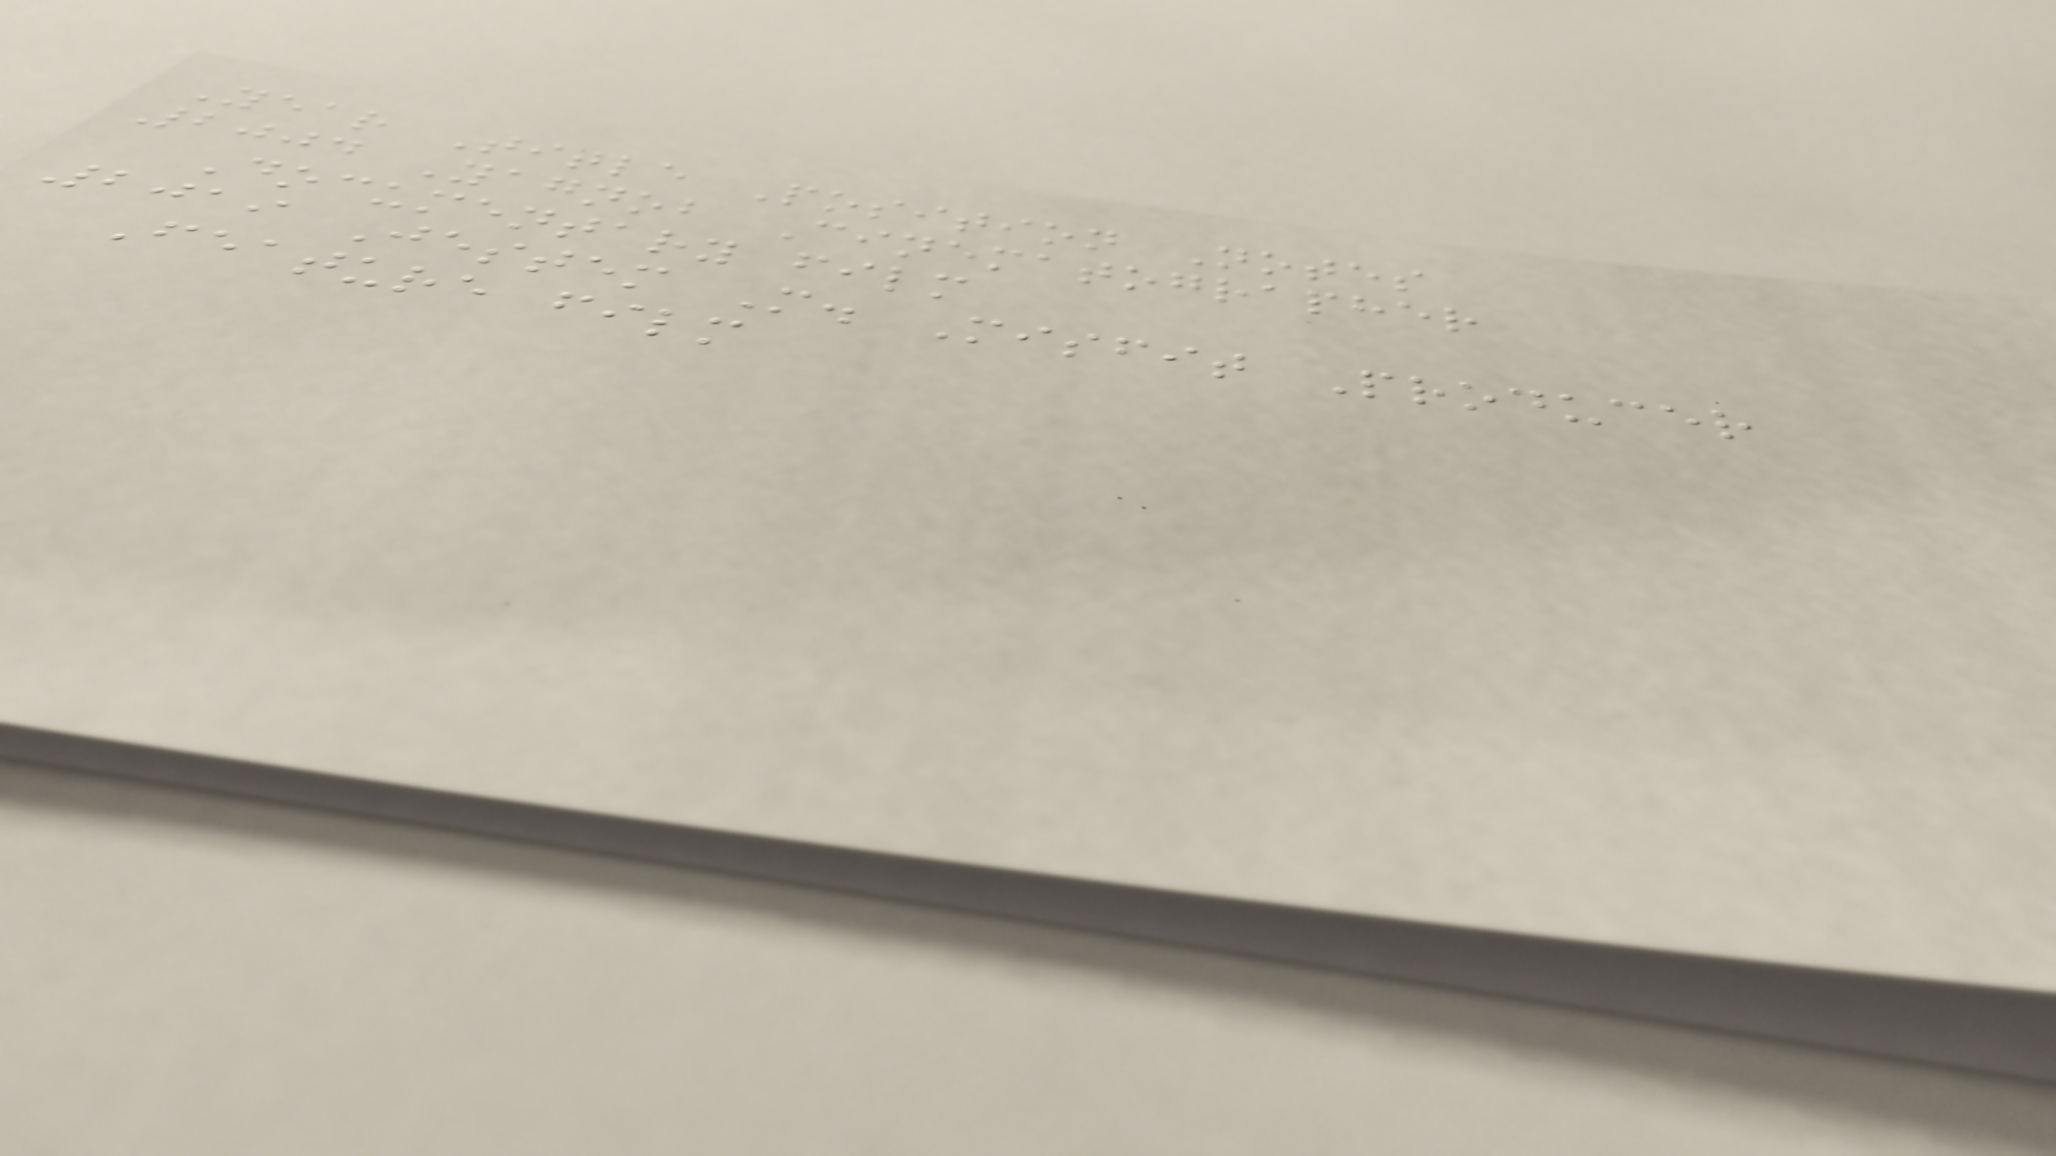Year Title Position Notes
2004 Yagnob Cinematographer
Documentary film
2019 Jestem M. Misfit Producer
Feature film
